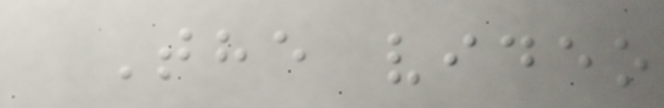The video
